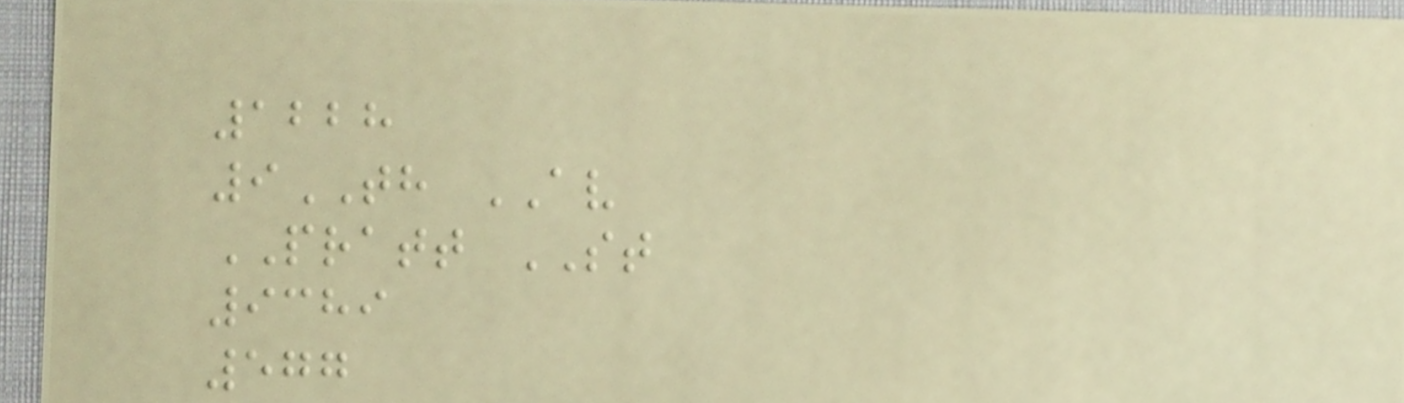1228
9TH AV
PRATT ST
9389
577
